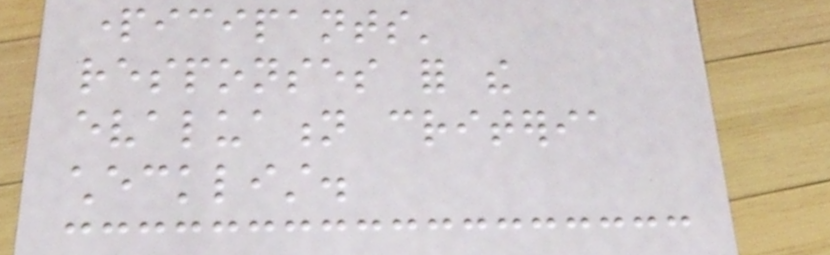participants'
responses for the
evaluation criteria
checklist.
